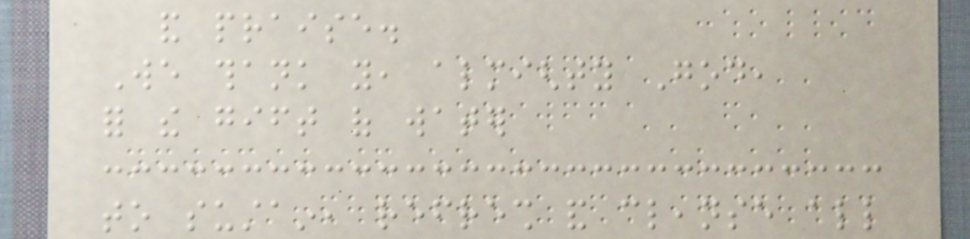and praise.
We thank you, almighty God,
for the gift of water
to sustain, refresh and cleanse all
